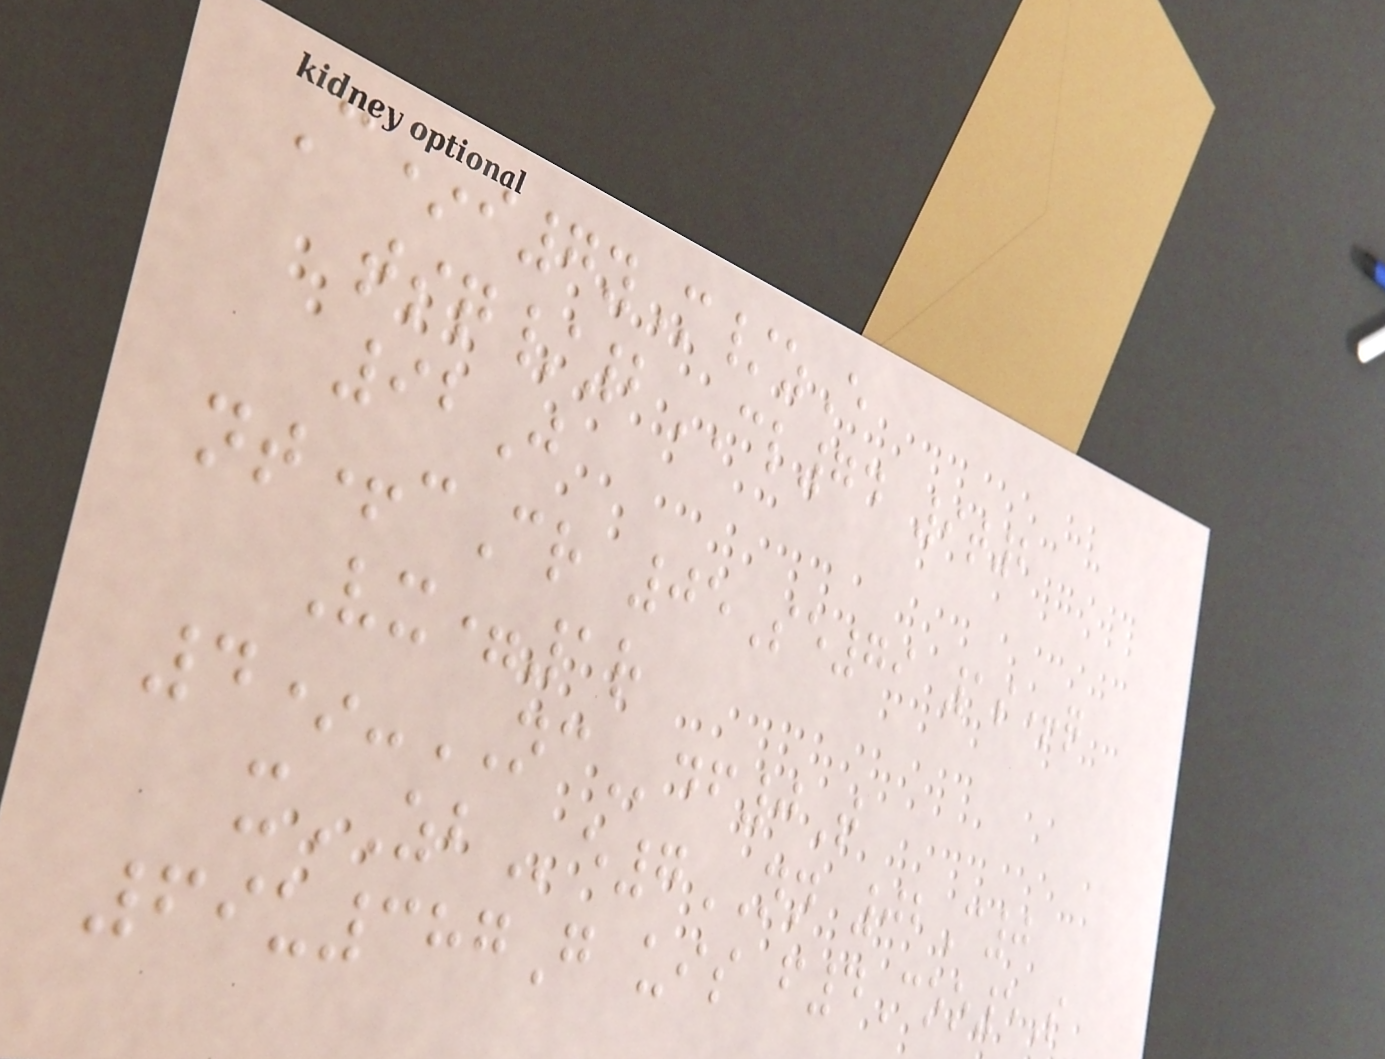C*i7yM/zE
tsq/2CL74 9t2
92J
nt+cCr 05Se79 1s+q
Vx=1r
4*-NCdf0T
xZBe7NN 02C0
69u387G uis f4Coo5S
